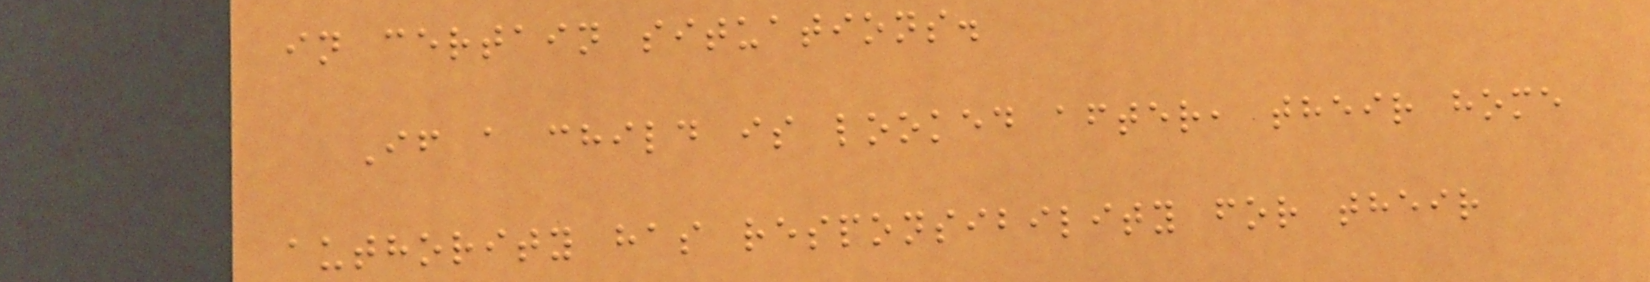in certain situations.
If a child is looked after, their home
authority has responsibility for their
